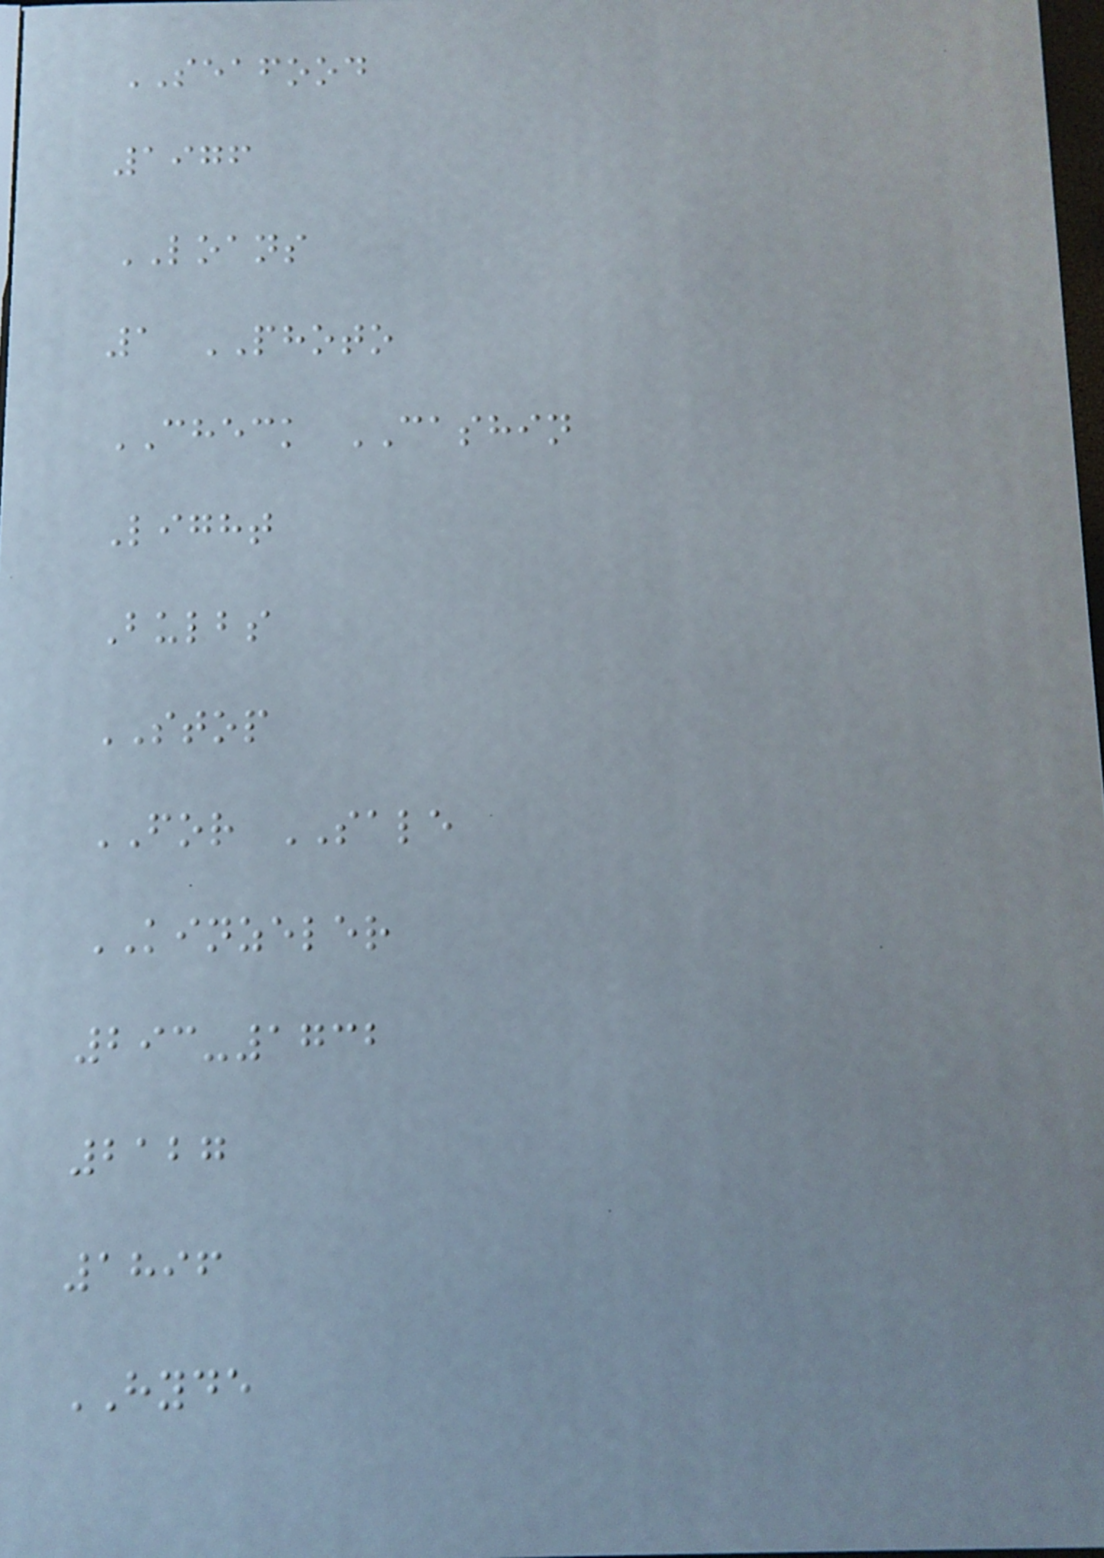SEAFOOD
1976
LOANS
1 PHOTO
CHECK CASHIN
Light
Bulbs
STOP
FOR SALE
KINZELER
293-1732
2127
1896
HYDE
